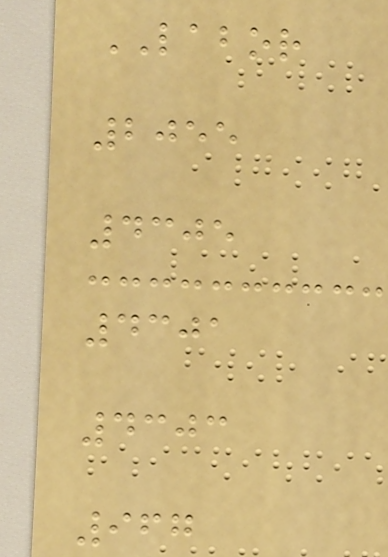LABOR
2055
4305
4301
4303
967
